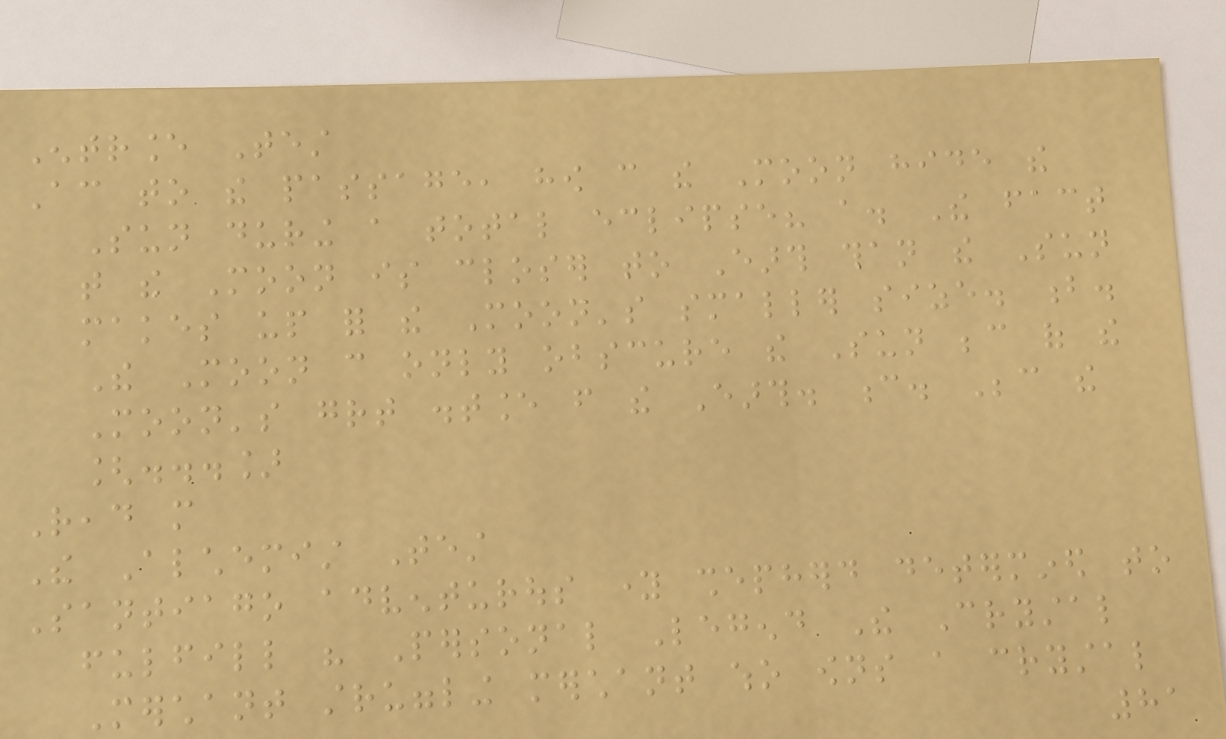Entrance Test
According to the passage, how can the Moon hide the
Sun during a total eclipse? a. The fact
that the Moon is closer to Earth than the Sun
makes up for the Moon's smaller size. b.
The Moon can only obscure the Sun because of the
Moon's great distance from the Earth. c. Because the
[...]
Read more
The Alchemist Test
Santiago adventurous young shepherd determined to
fulfill his Personal Legend The Crystal
Merchant struggling merchant who owns a crystal
81
